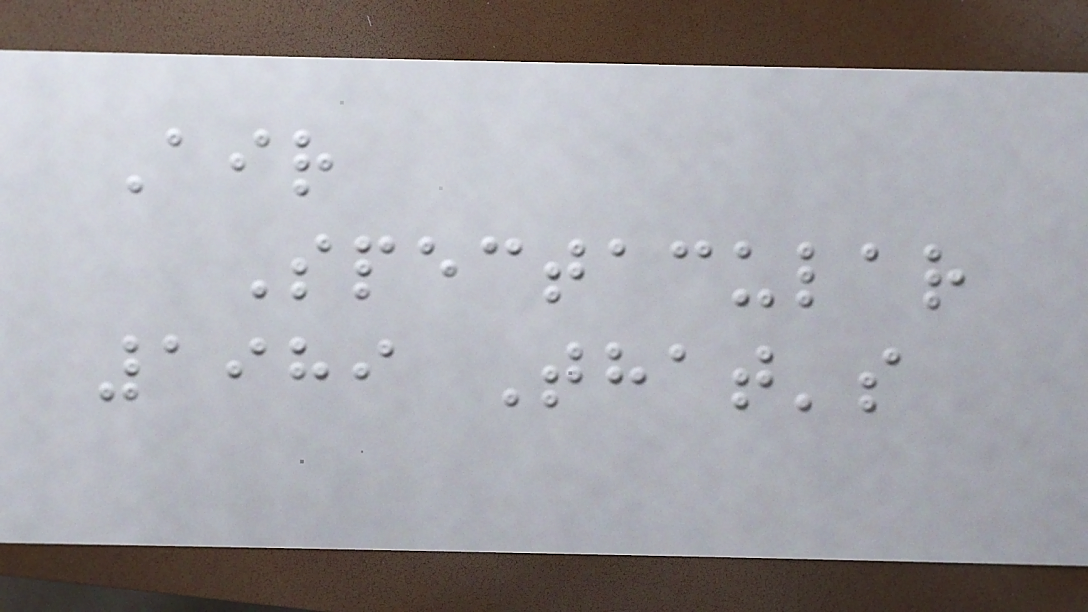Air
Spectacular
1989 That's
